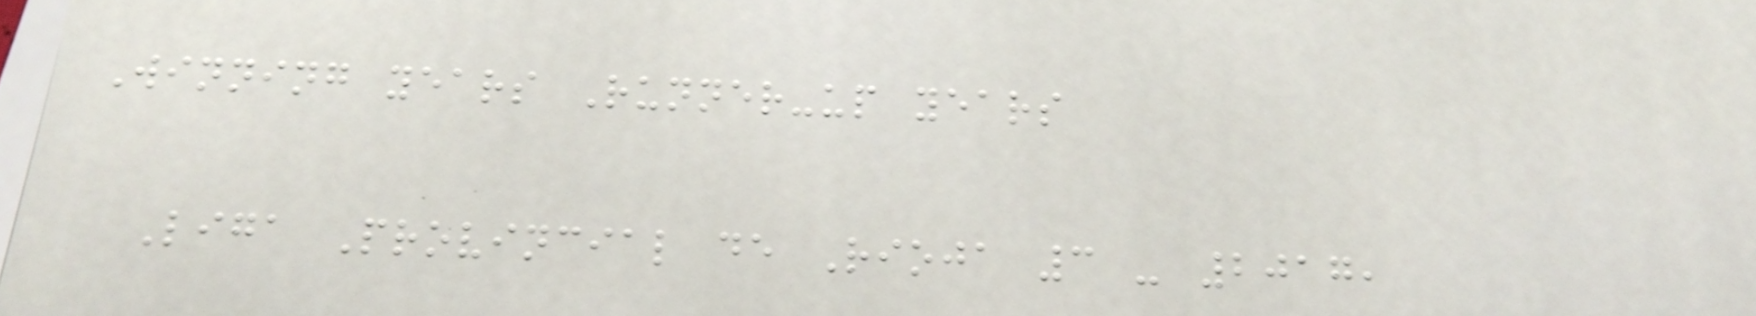Winning years Runner-up years
Liga Provincial de Rioja 3 - 2017,
